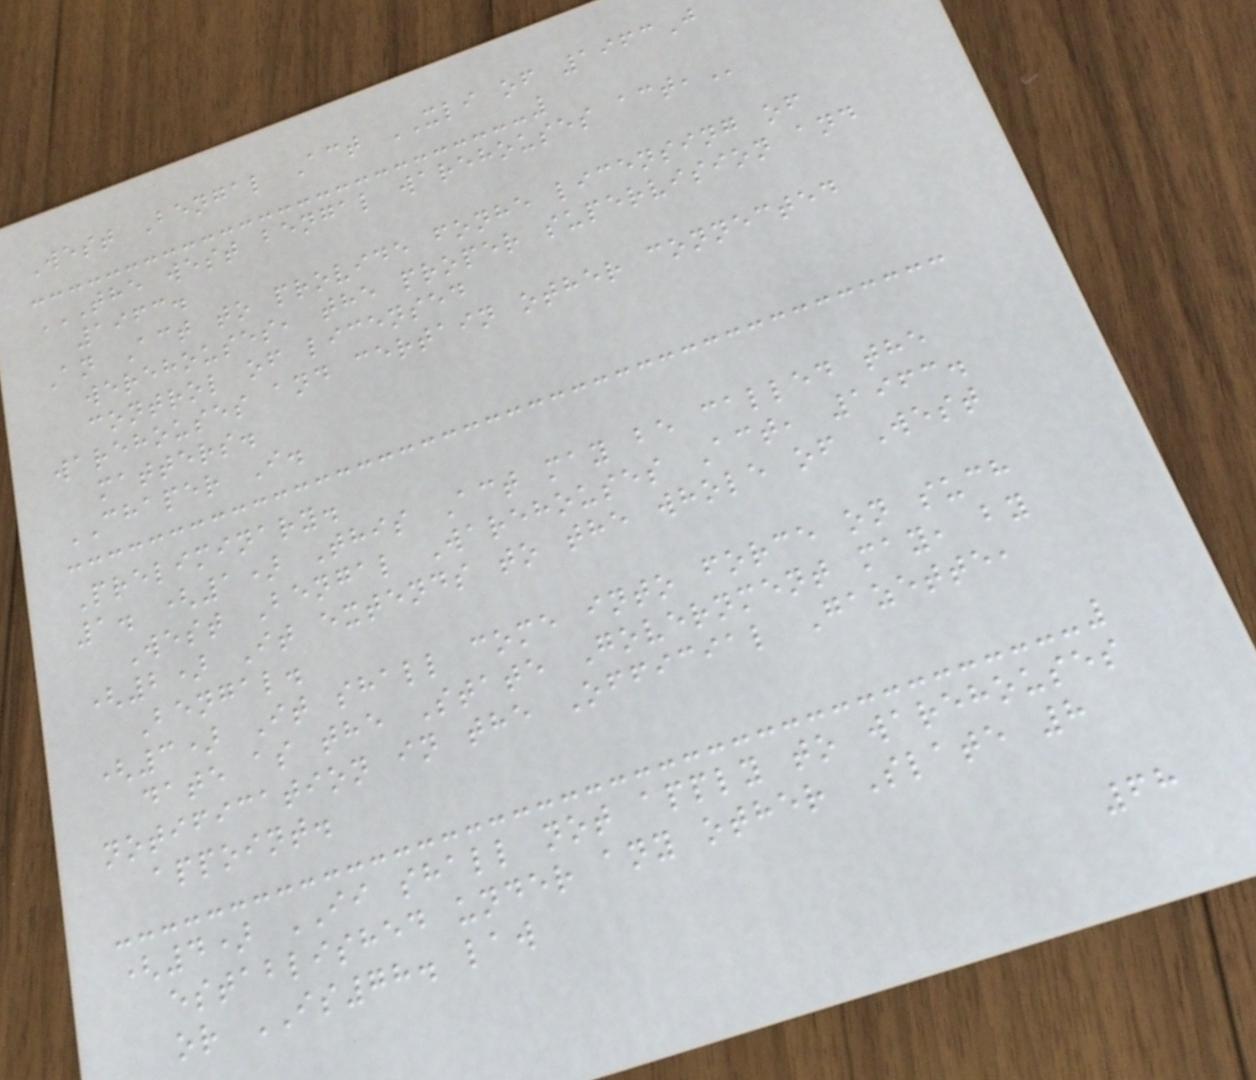West Bengal Act XLI of 1963J
THE WEST BENGAL WAREHOUSES ACT,
1963.
An Act to provide fonhe licensing of
werehouses, the proper supervision and
control of licensed
warehouses and certain other connected
matters.
CHAPER I.
Preliminary.
1. (1) This Act may be called the
West Bengal Warehouses Act, 1963.
(2) It extends to the whole of West
Bengal.
(3) It shall come into force on such
date as the State Government may, by
notification in the Official Gazette,
appoint.
(4) II shall not apply to warehouses
established under any other Slate 8
or IS78. law
68
